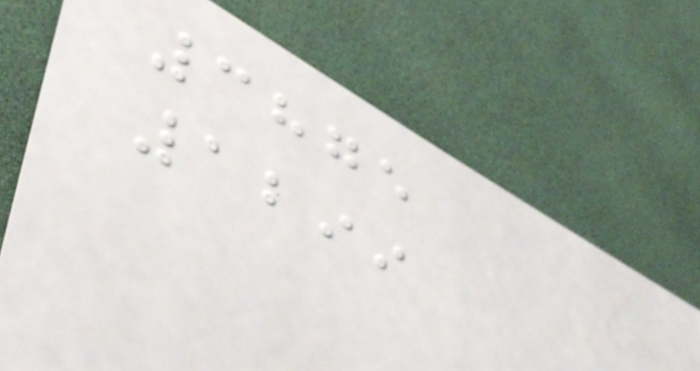3875
1299
